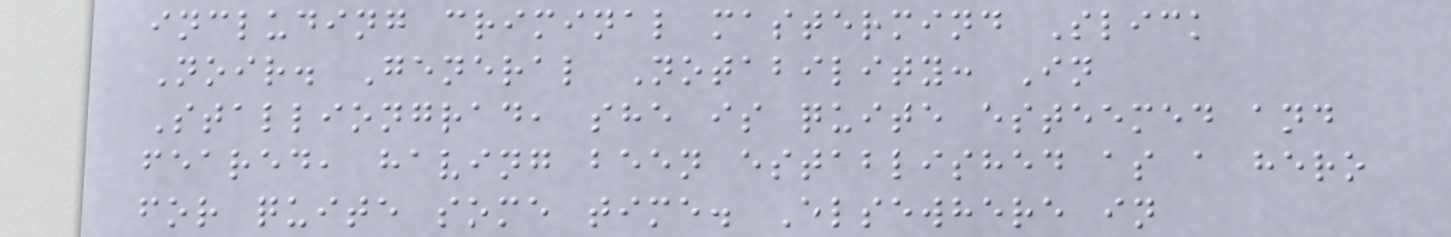including criminal mastermind Slick
Noir. General Notability: In
Stalliongrad, she is quite esteemed and
feared, having been established as a hero
for quite some time. Elsewhere in
